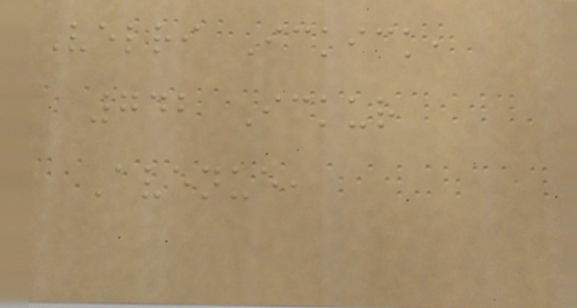Velri Ickick,
742 Ickur
Avenue,
